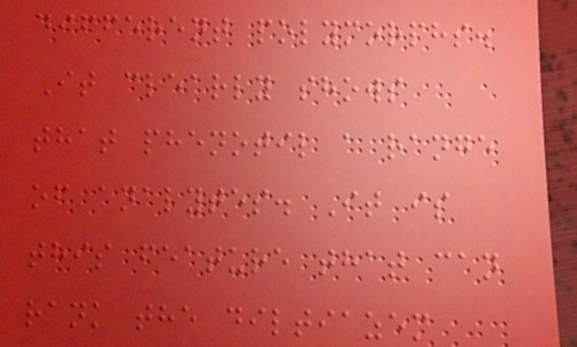different polymorphs.
It clearly shows
that phenotil a range
of analytes. It is
this feature that can
rank the diltiazem
